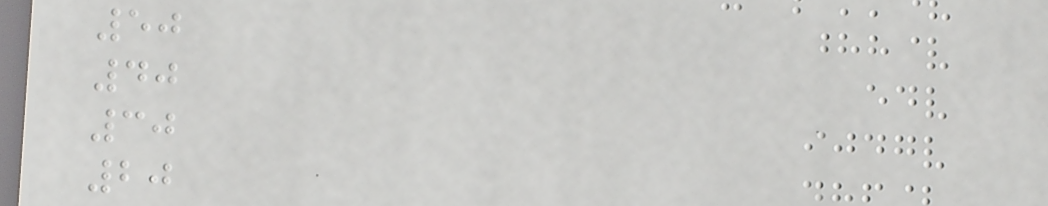50
40
30
20
